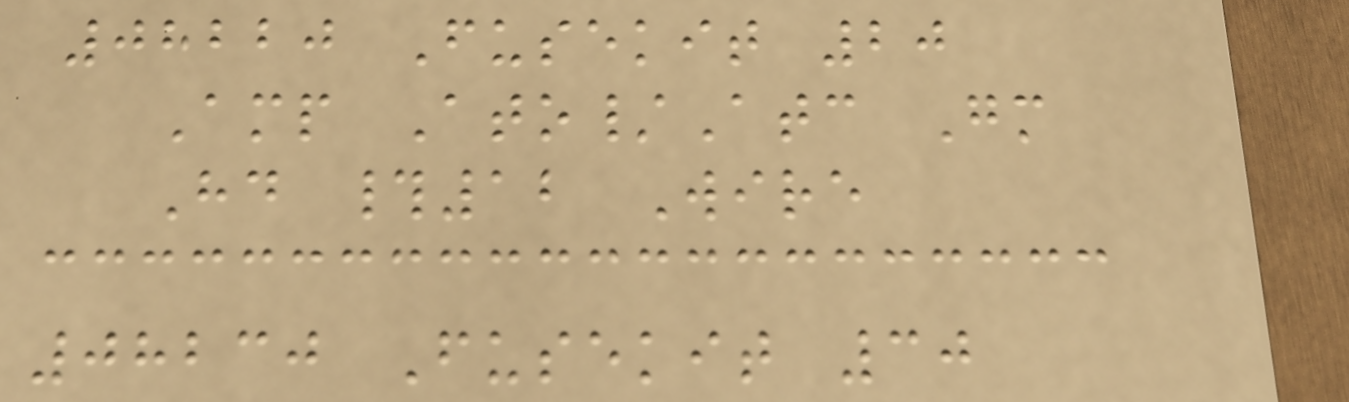08220 Fusekit 20
Amp Ato/Atc Gm
Hd #12 Wire
08230 Fusekit 30
